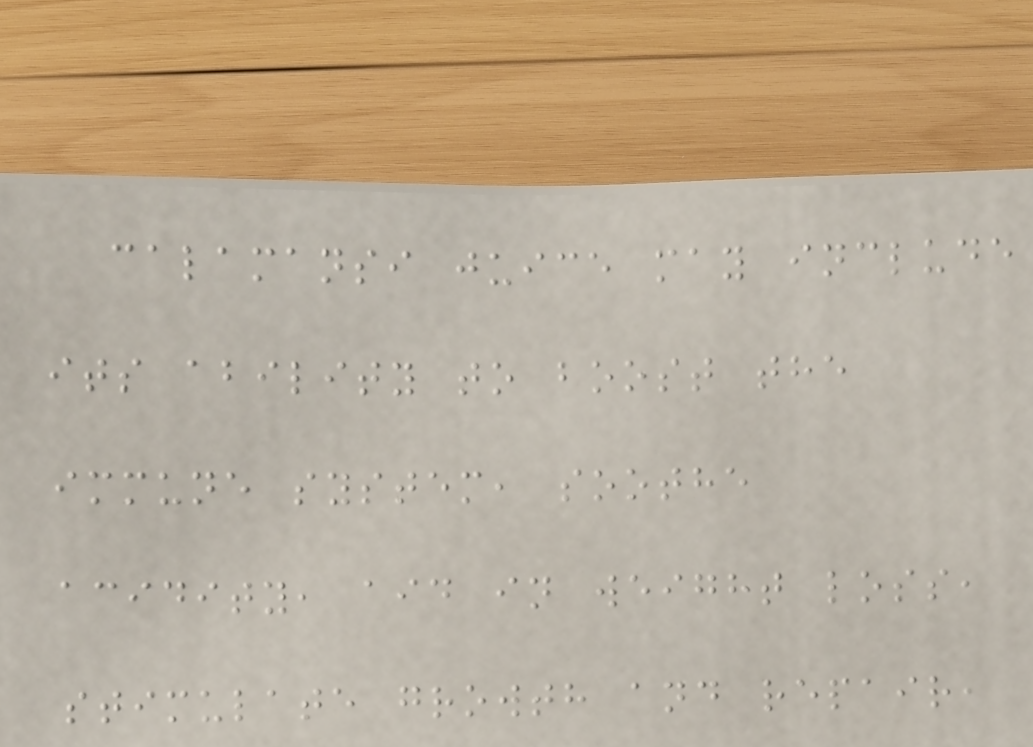calamansi juice may include
its ability to boost the
immune system, soothe
acidity, aid in weight loss,
stimulate growth and repair,
